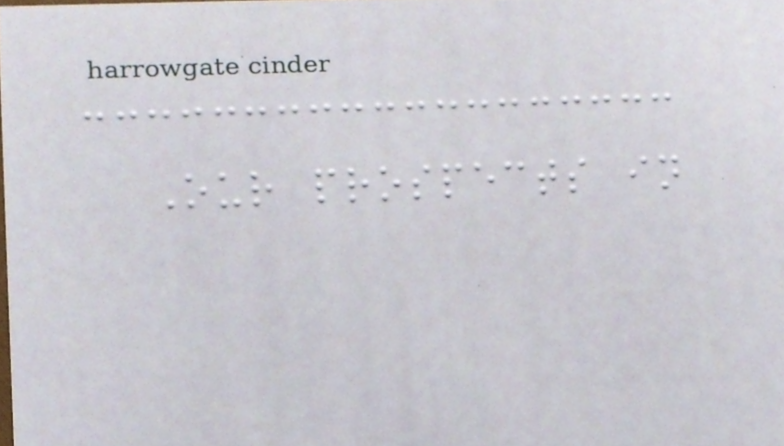Our prospects in
